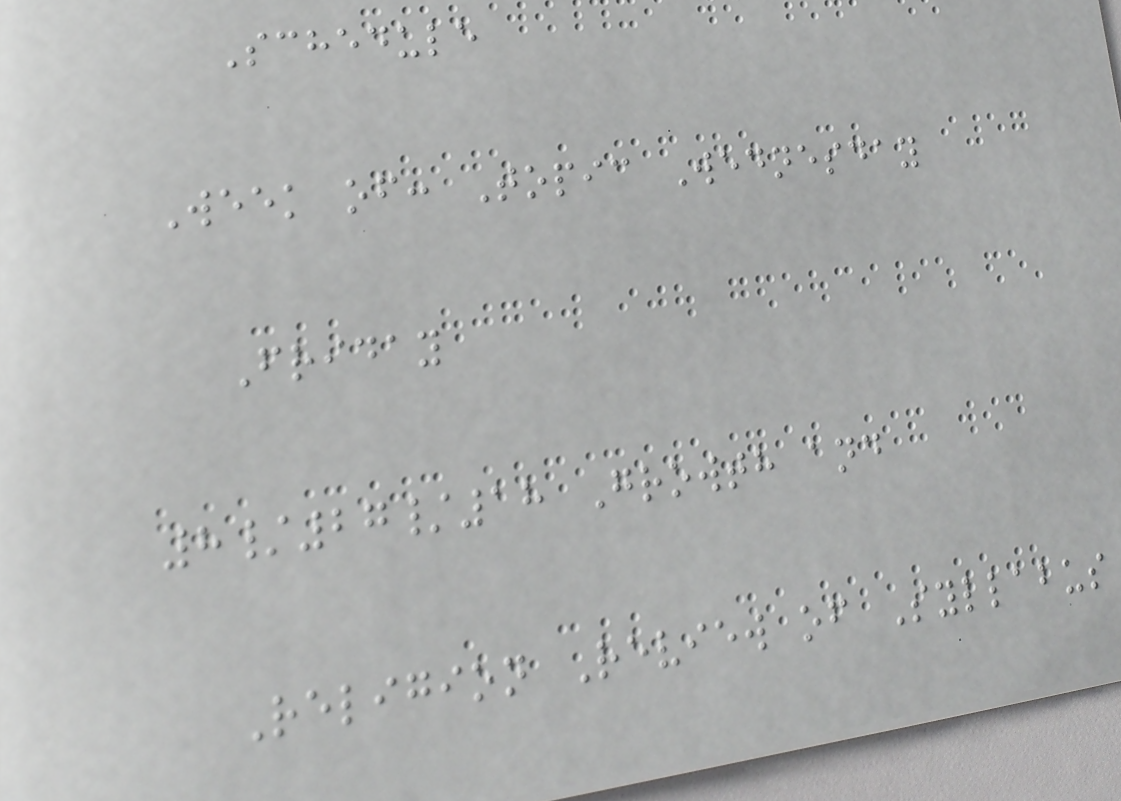Schedule
Week of: Topic Wednesday
Friday
8/27/18 Growth and
Religion Review of Syllabus
